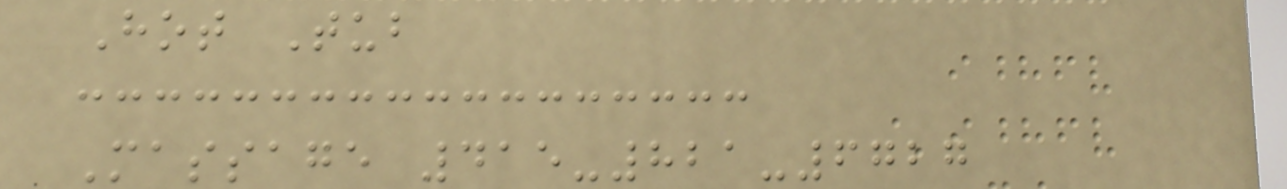Hot Tub
Massage 415-821-6727
